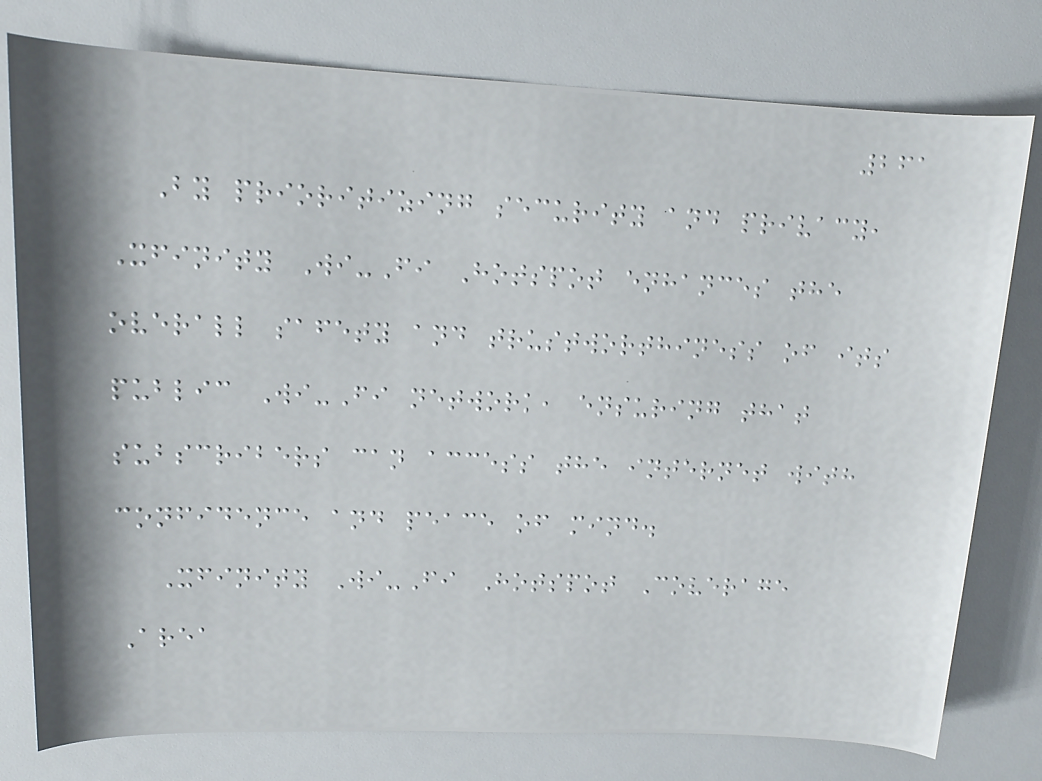261
By prioritizing security and privacy,
Xfinity Wi-Fi Hotspot enhances the
overall safety and trustworthiness of its
public Wi-Fi network, ensuring that
subscribers can access the internet with
confidence and peace of mind.
Xfinity Wi-Fi Hotspot Coverage
Area
